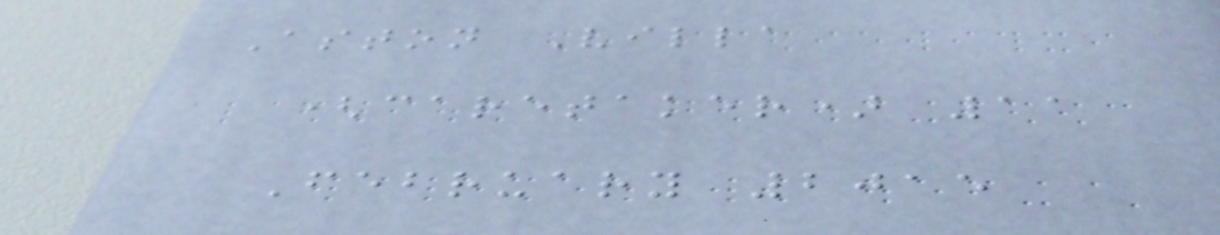Aston Villa
(caretaker) 11
February 2015
